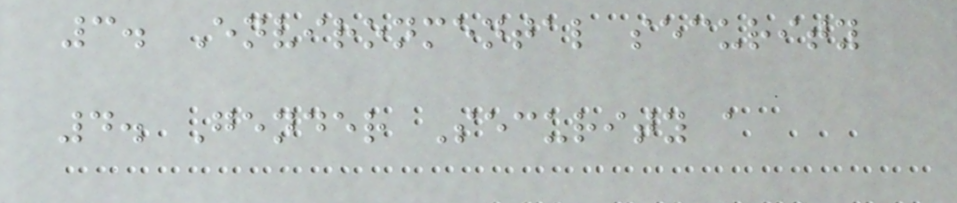3. Environmental security
4. Gender Security a
